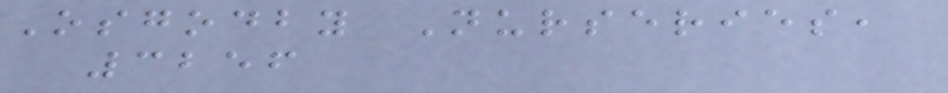Osgodby Nurseries,
3256
